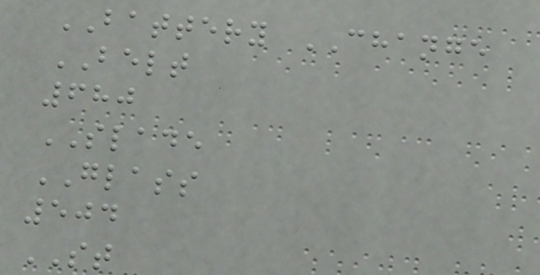BATTERY CHANGE
BELT
680
SLADE
GLASS
504
ST
